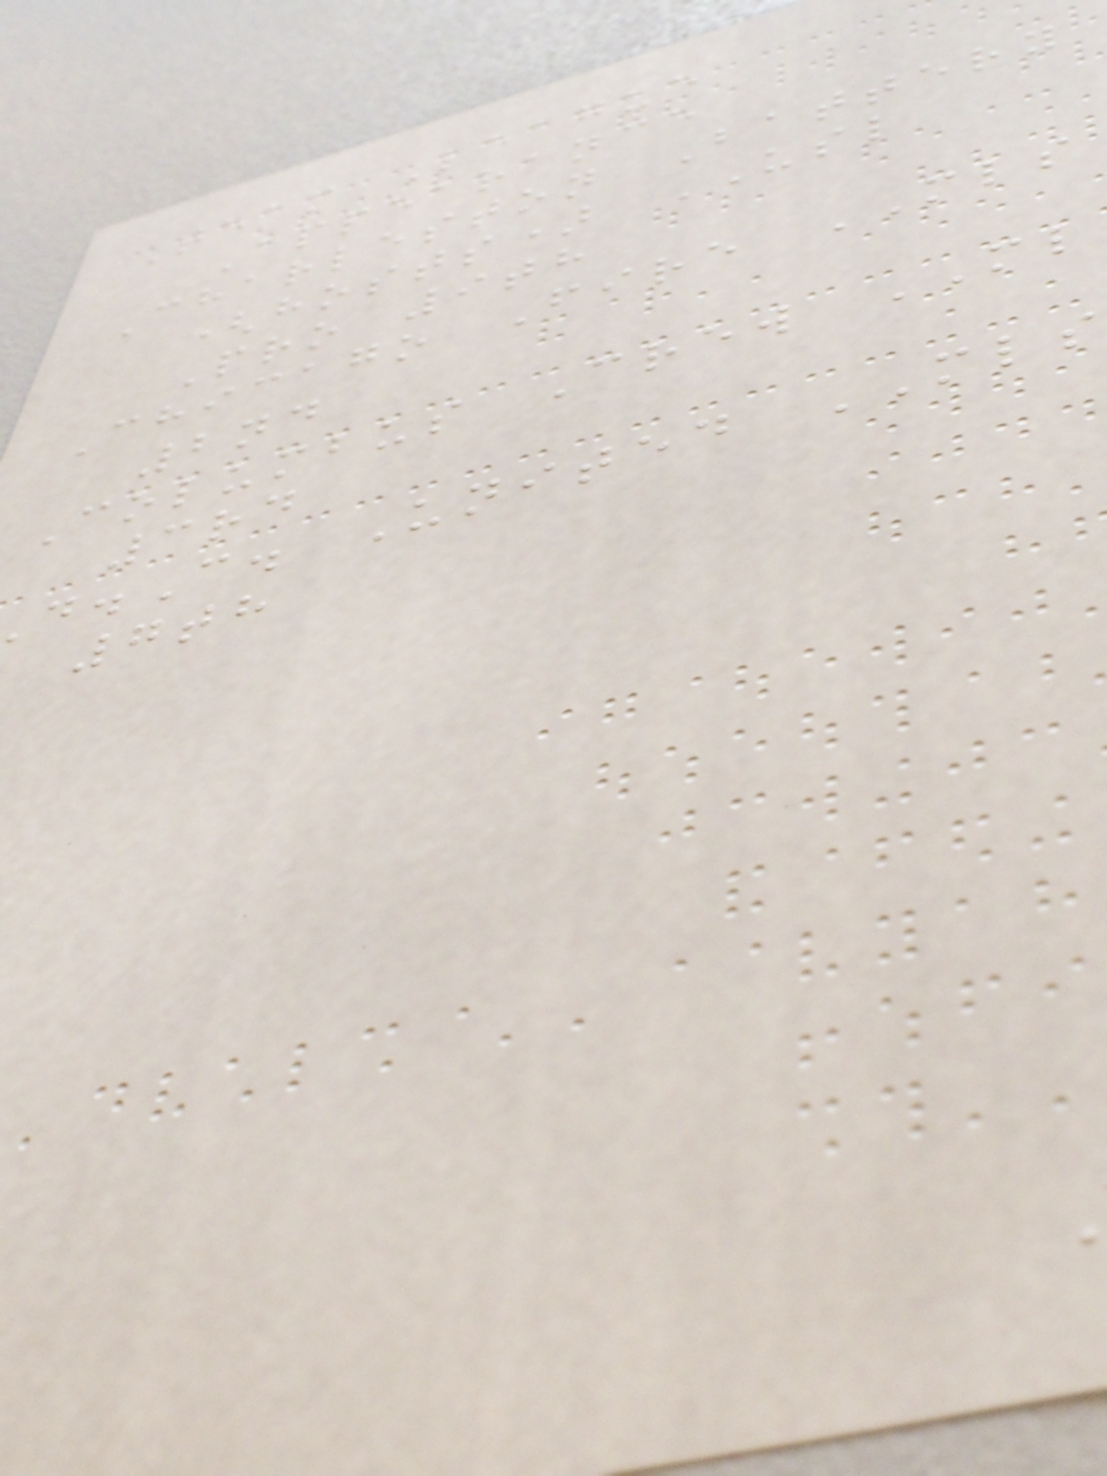Team League
Appearance
Charleston Battery
(hosts) USL
Pro 9th
Chicago Fire MLS
2nd
Columbus Crew ML
3rd
.C. United MLS
7th
